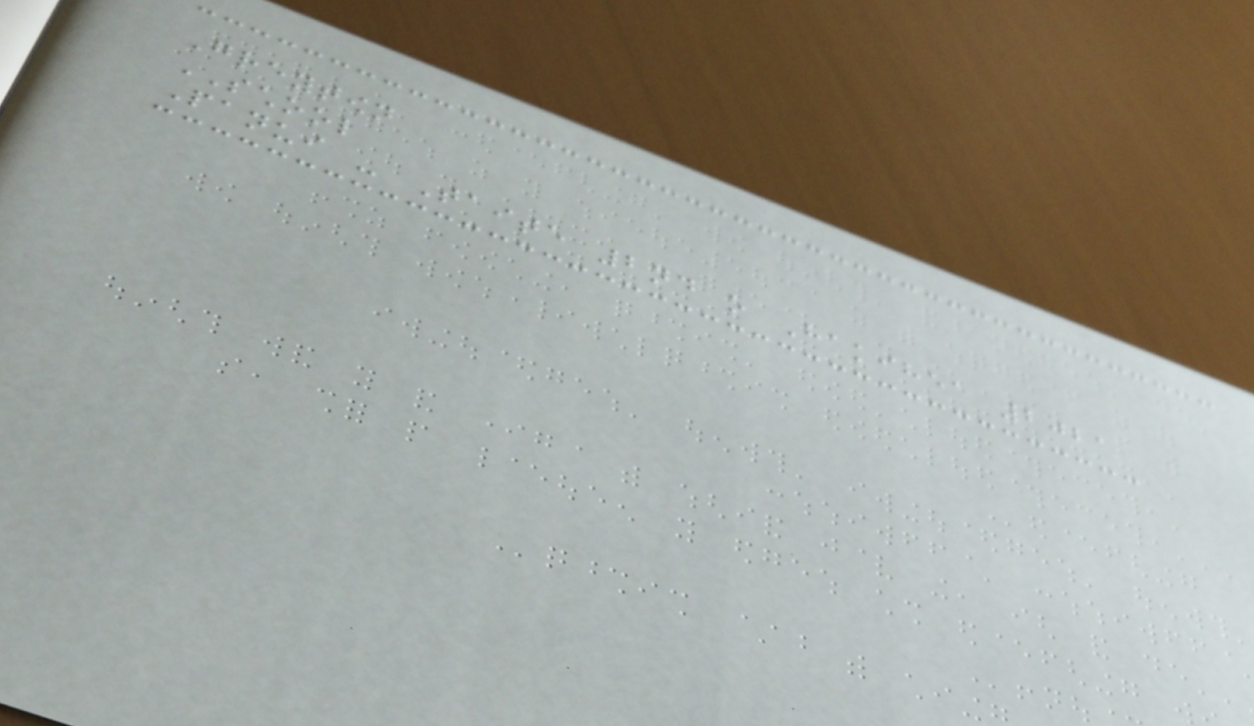Greytown
SCHOOL
Panui - Taite 2nd o Hakihea 2021
